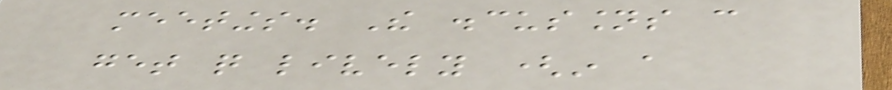meetings. The discussions can
get quite lively (in a
